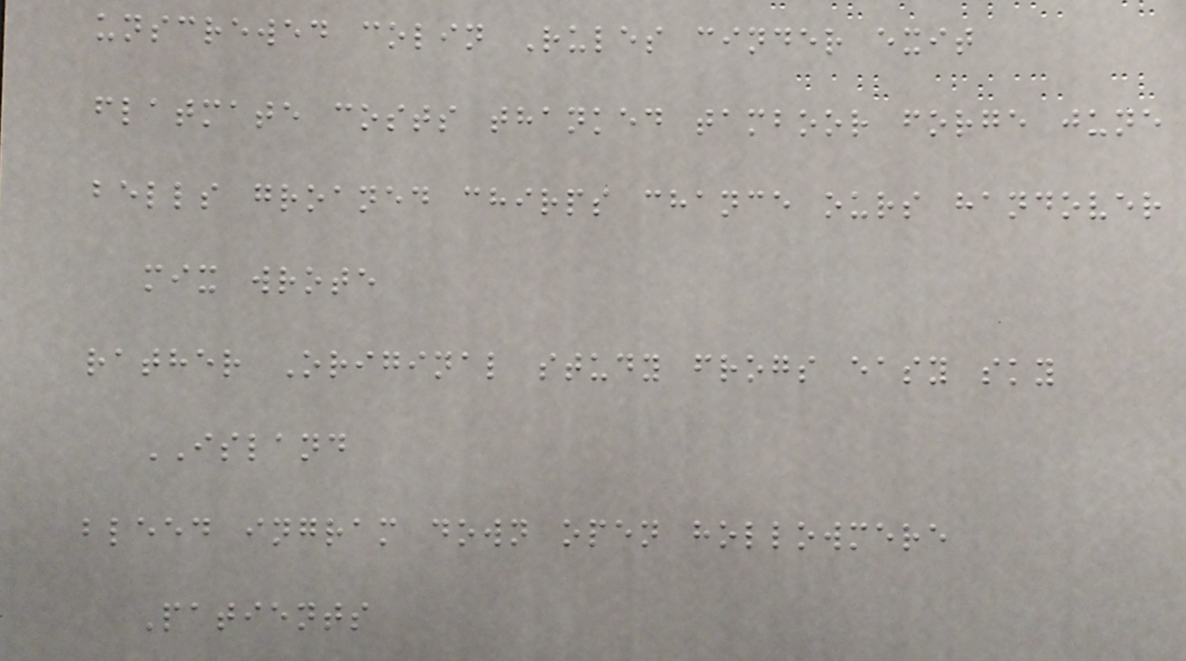unscrewed colin Rules cinder exit
flatmate costs thanked tamboor forge june
bells groaned chirps chance ours handover
mix wrote
rather Original study frogs easy sky
ISLAND
bleed ingram down open hollowmere
Patients
